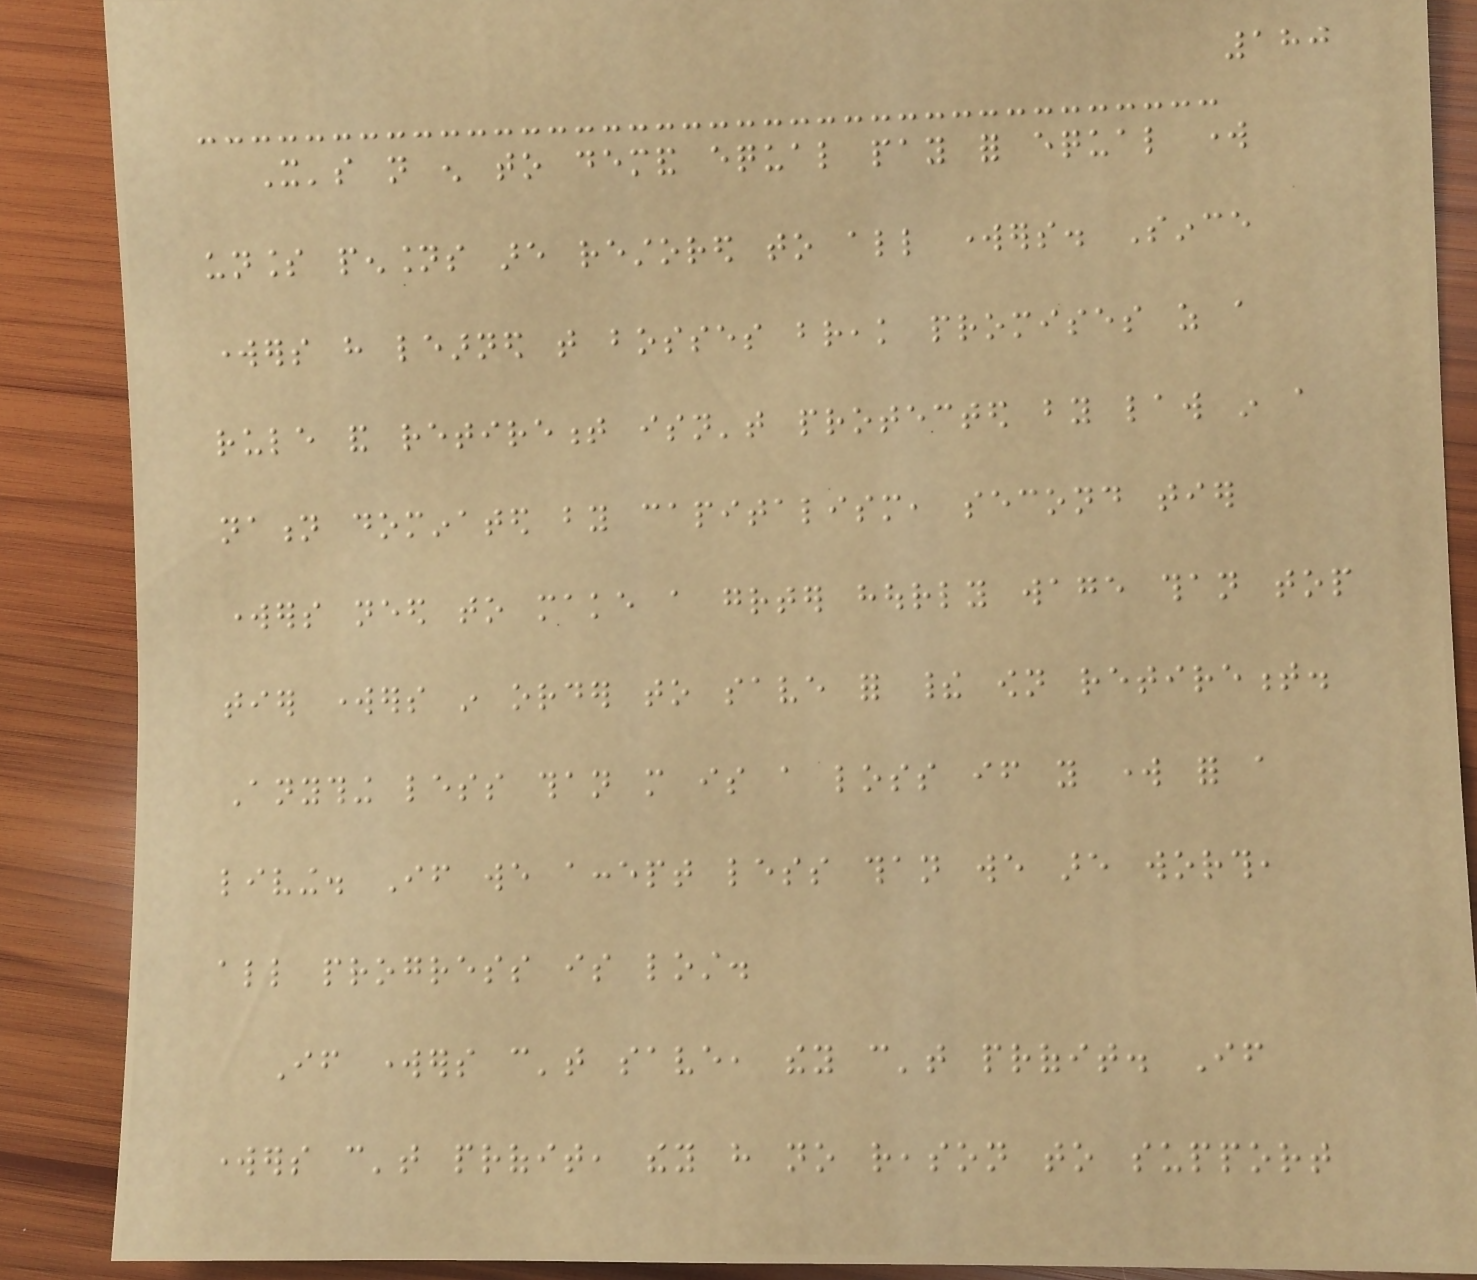180
It's not enough to demand equal pay for equal work
unless pensions are restored to all workers. Since
workers have learned that bosses break promises as a
rule and retirement isn't protected by law in a
nation dominated by capitalism, second tier
workers need to make a greater hourly wage than top
tier workers in order to save for their own retirement.
Anything less than more is a loss if you work for a
living. If we accept less than we are worth,
all progress is lost.
If workers can't save, they can't profit. If
workers can't profit, they have no reason to support
